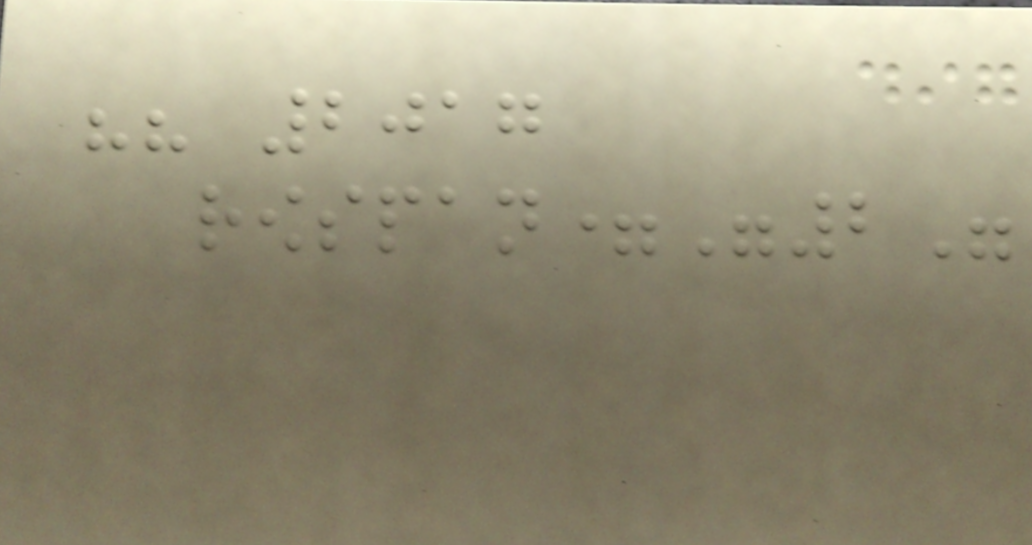"" 2017
rowspan="2"
